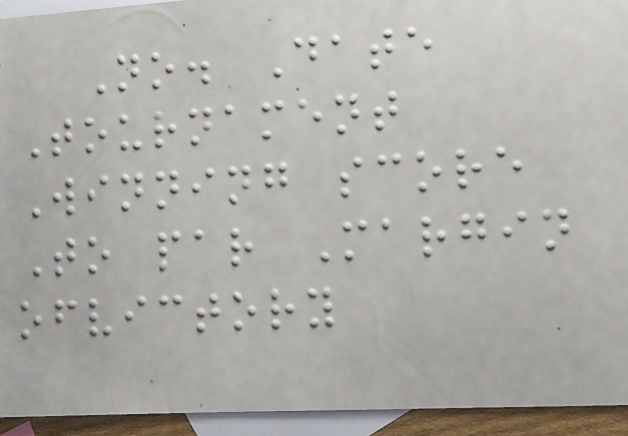No. Date
Tournament
Winning score
To par Margin
ofvictory
